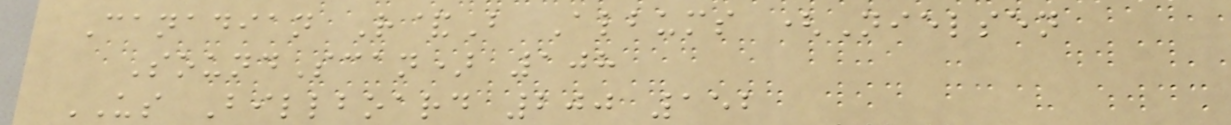Canadian R&B Albums (Nielsen
SoundScan) 108
US Billboard 200 152
